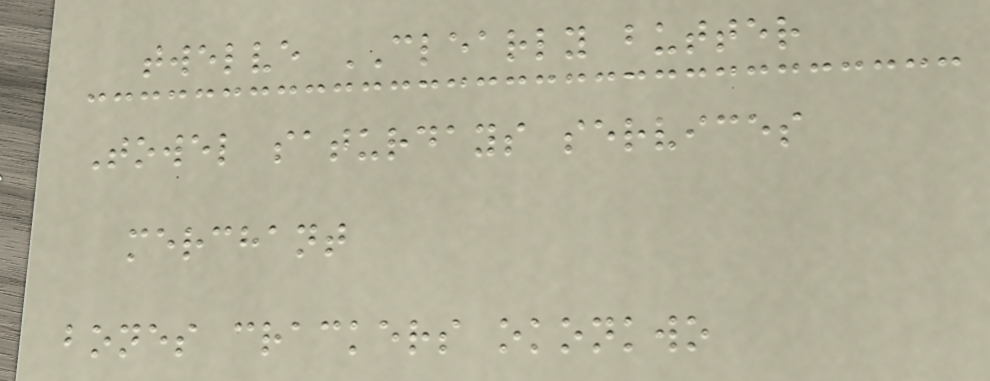twelve CLEARLY butter
Towel saturdays services
merchant
bones crackers okonkwo
